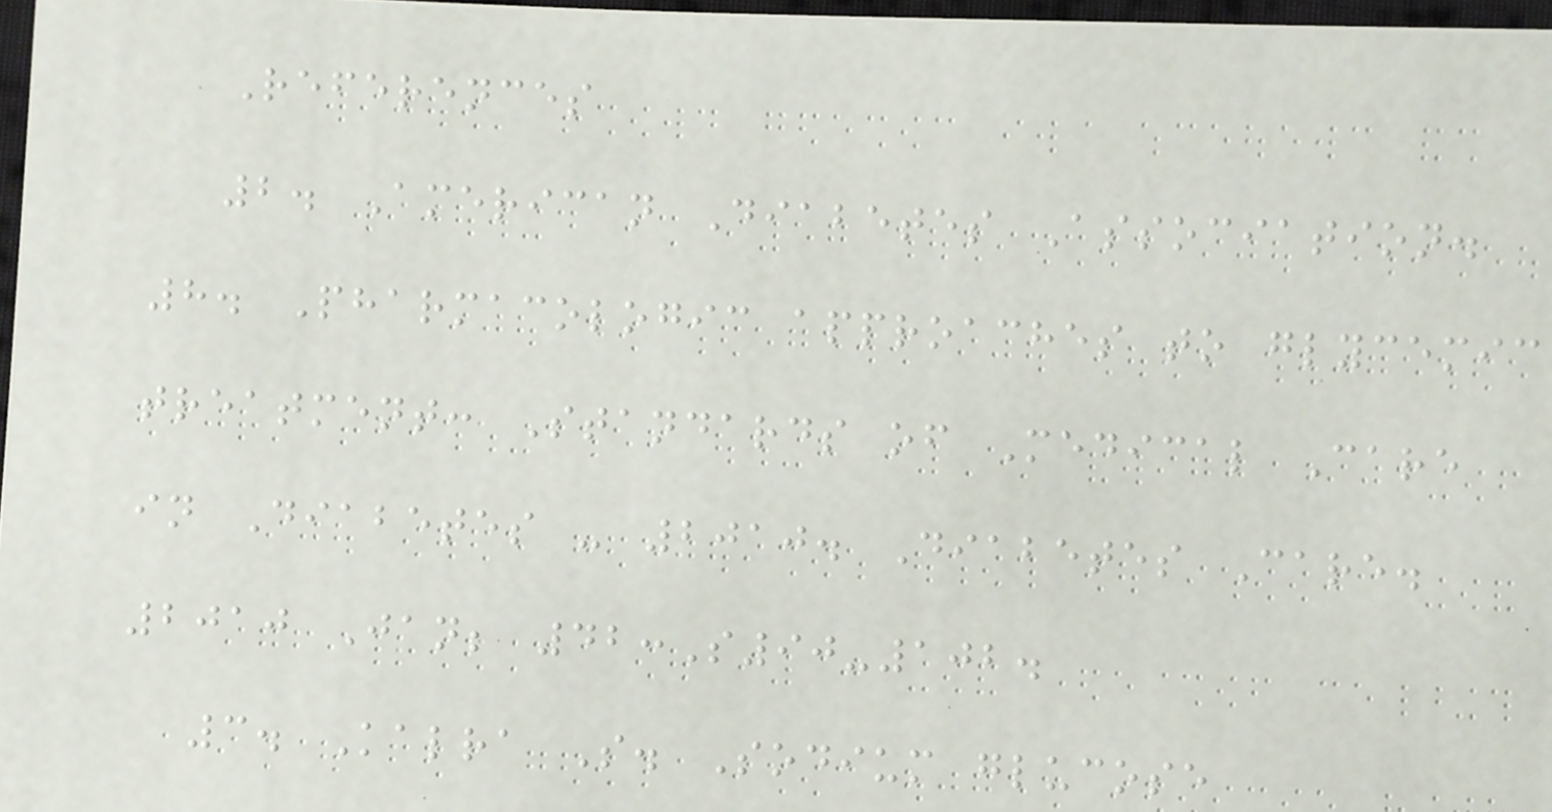References
2. American Diabetes Association.
8. Pharmacologic approaches to glycemic
treatment: Standards of Medical Care
in Diabetes - 2010. Diabetes Care.
2010 Jan; 42:S90-102.
3. Kalra S. Sodium glucose
